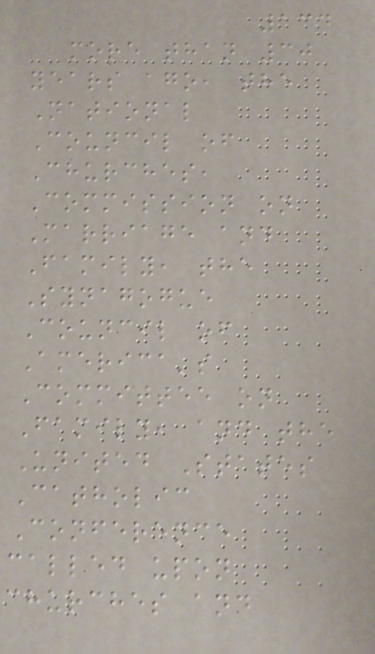134
more than 30
years ago, the
National
Council of
Churches,
Commission on
Marriage and
Family, the
Synagogue
Council of
America's
Committee on
Family, and the
United States
Catholic
Conference
called upon
churches and
